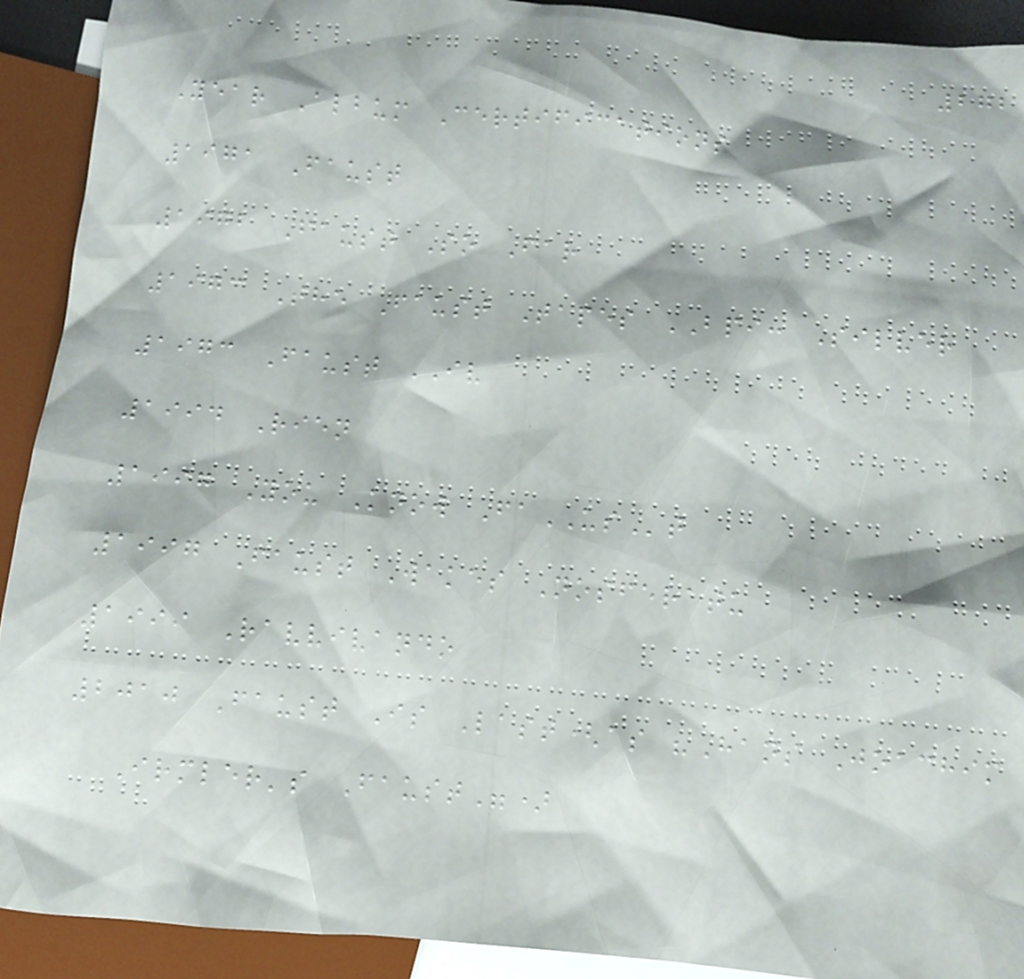272
Year Album Certifications
1971 Faust
1972 Faust So Far
1973 The Faust Tapes BPI: Silver
1973 Faust IV
1994 Rien
1997 You Know FaUSt
1997 Faust Wakes Nosferatu
1999 Ravvivando
2010 Faust Is Last(as "Hans Joachim
Irmler's Faust")
